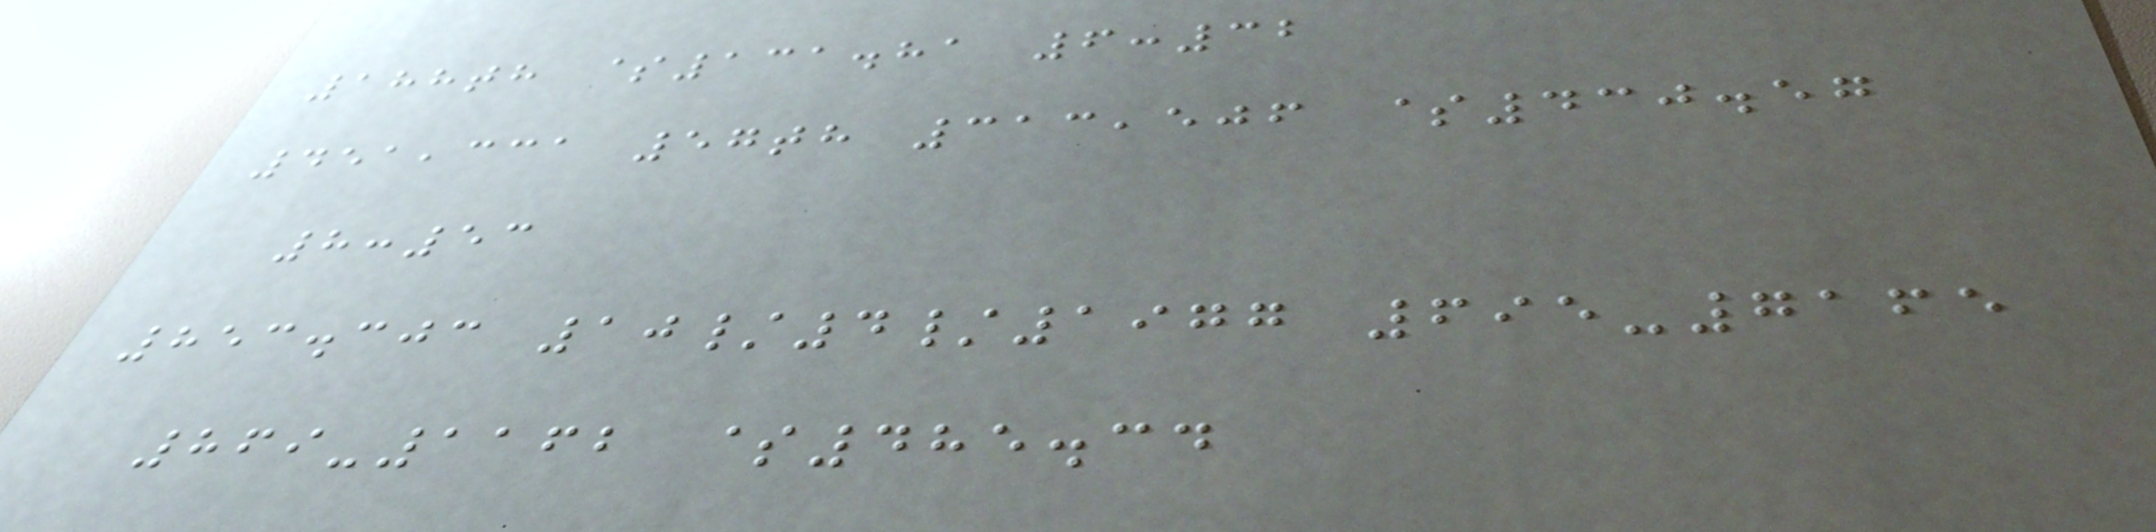188th $131.81 6:32
451,331 57th 313,506 $430.57
8:53
853.303 10/4/1977 695-7165
869-1162 $485.34
